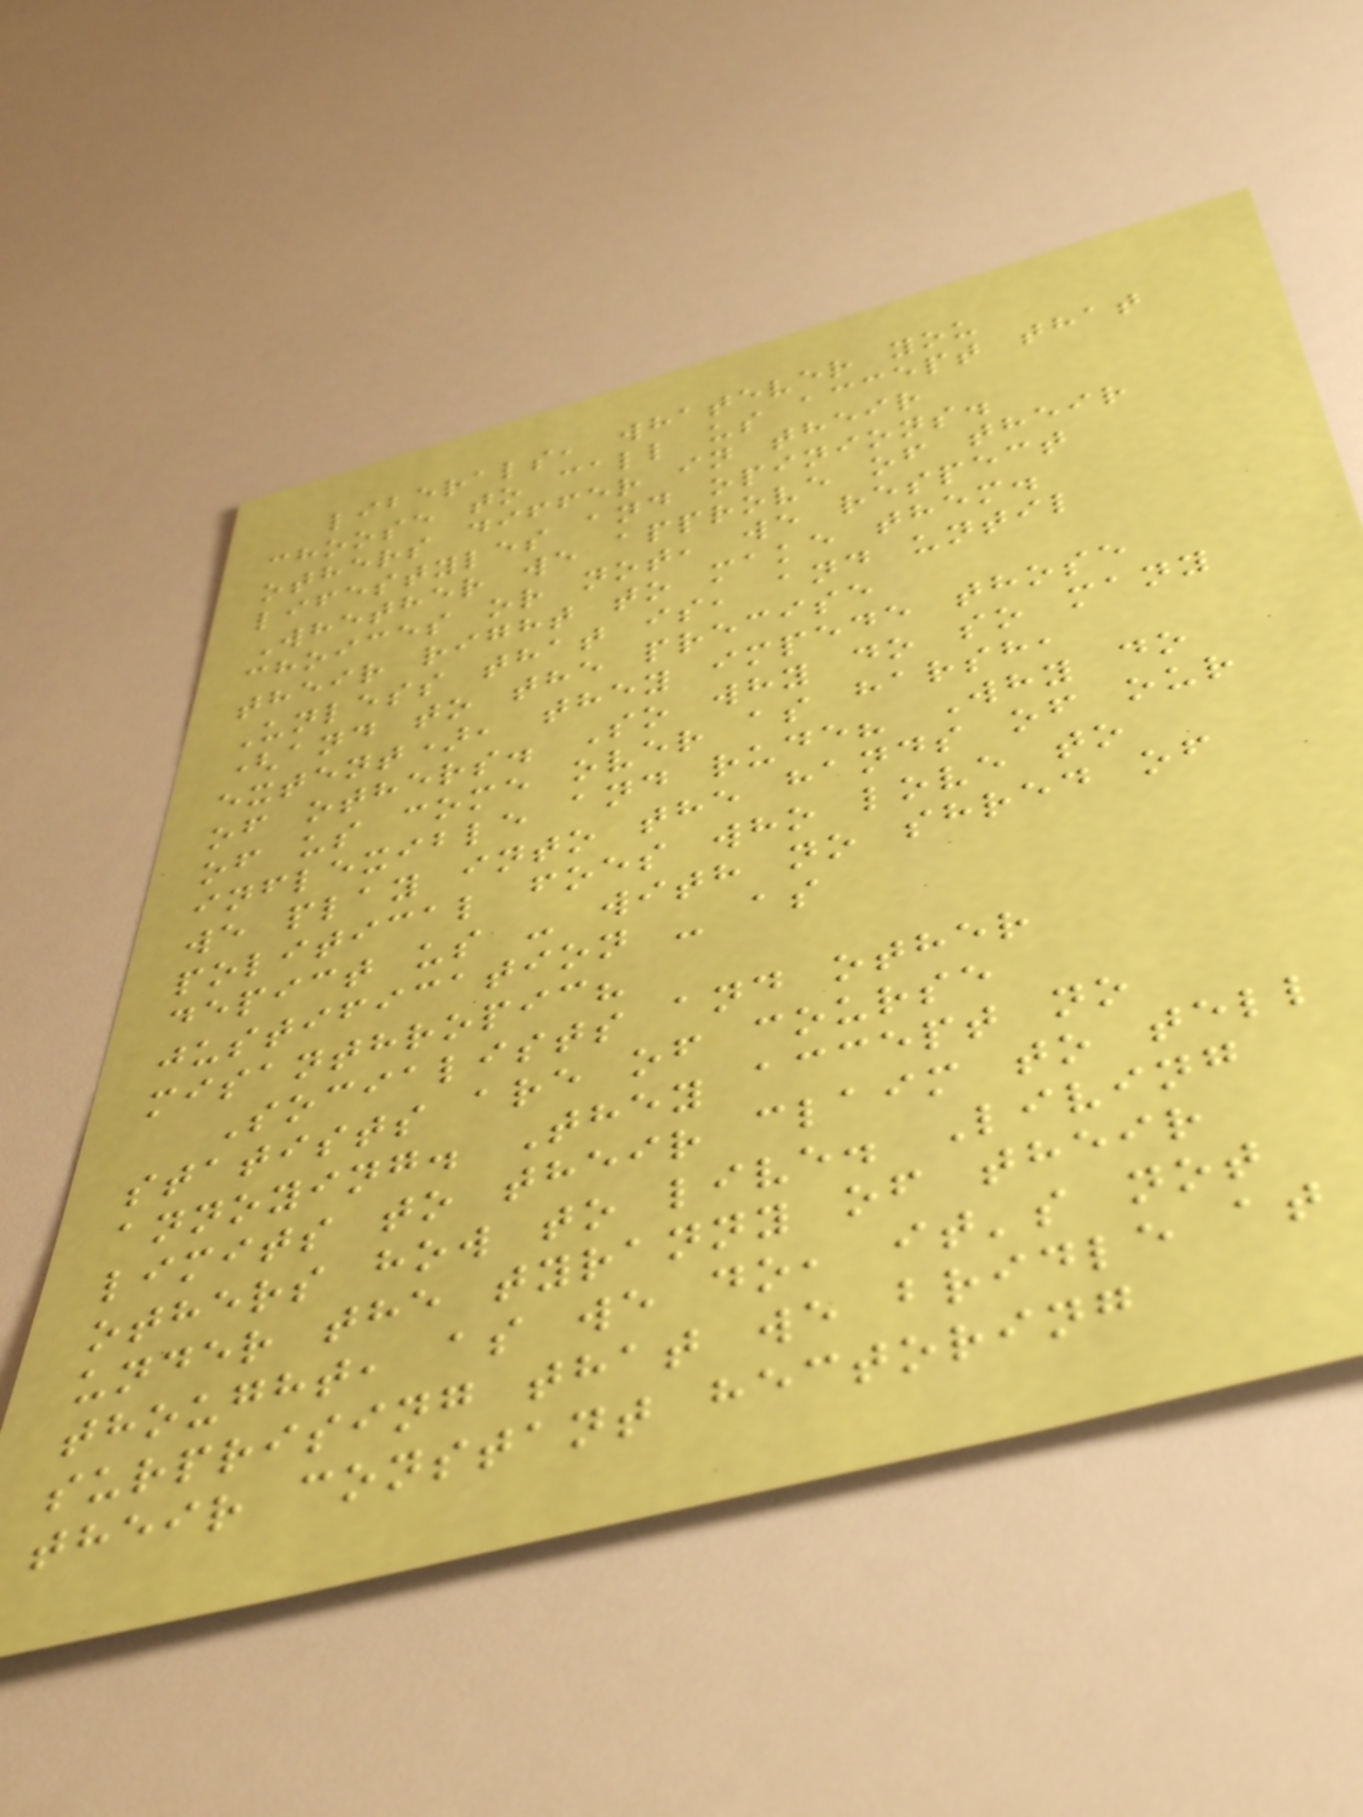liberals, whatever you
choose to call us accept that
others differ in their
lifestyles and opinions.
Whether we approve of their
choices or not, we respect
their right to make them.
Unless that is, and until
(and to the precise
extent), they impede those
of others. So why do so many
of us come over as harsh,
inflexible and rude? Why do
we play into the hands of our
political foes who love to
depict us - with no shred of
justification - as
misanthropic?
Socialists and other
statists are of course
annoying. They accept no
limits to their claim to tell
others how to live. Living
under the tyranny of their
thought, as we do, it's not
surprising that we bridle at
their constant hectoring
